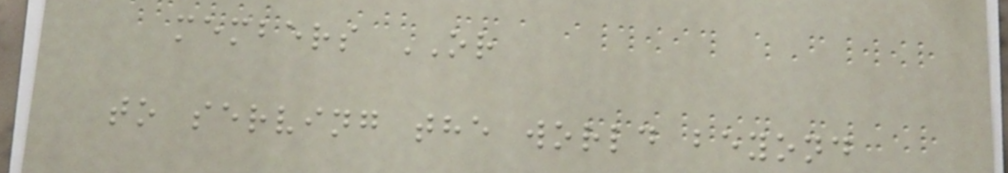members OR
to serving the world beyond
